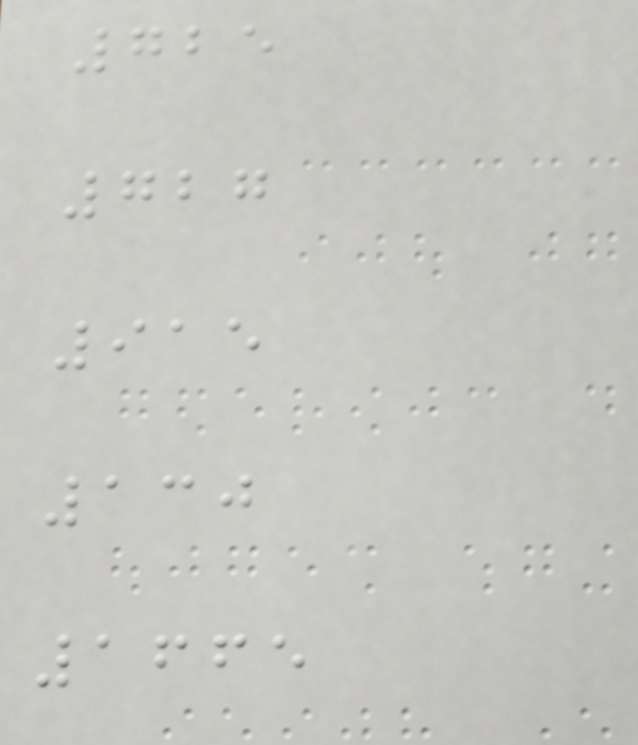725
727
915
130
1665
